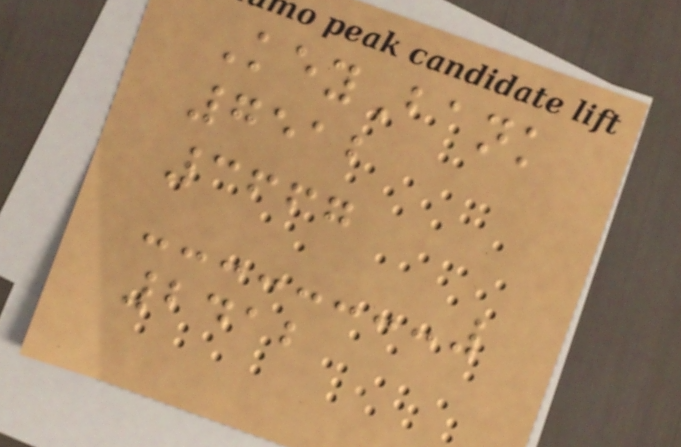KeyBank
7512
3667
2412
